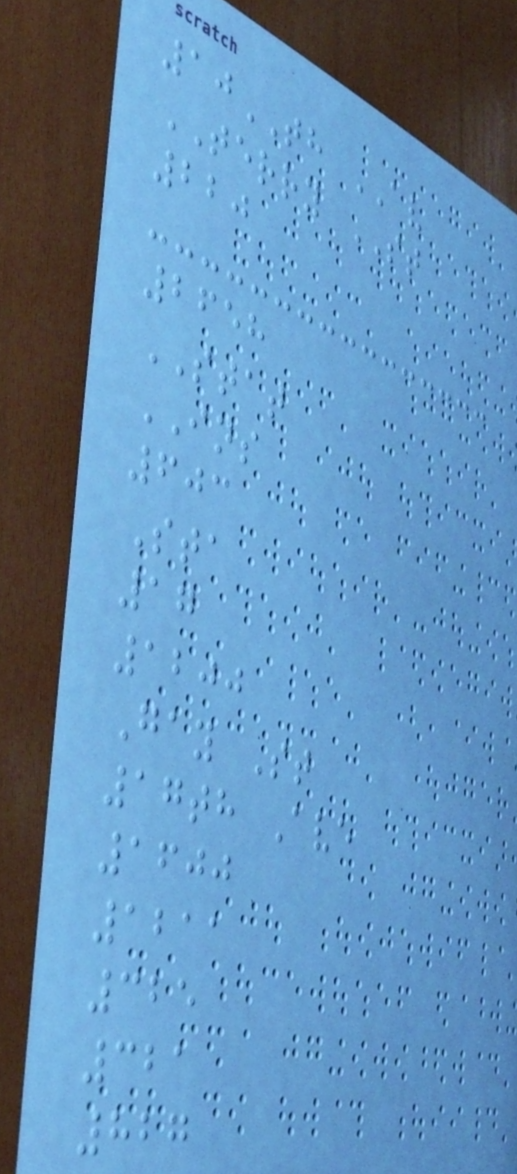10TH AV
TERRY ST
220
2658
STAT
INS
603
Sta
17
1200
Gay St
17th Ave
1600
1211
325
321
827
